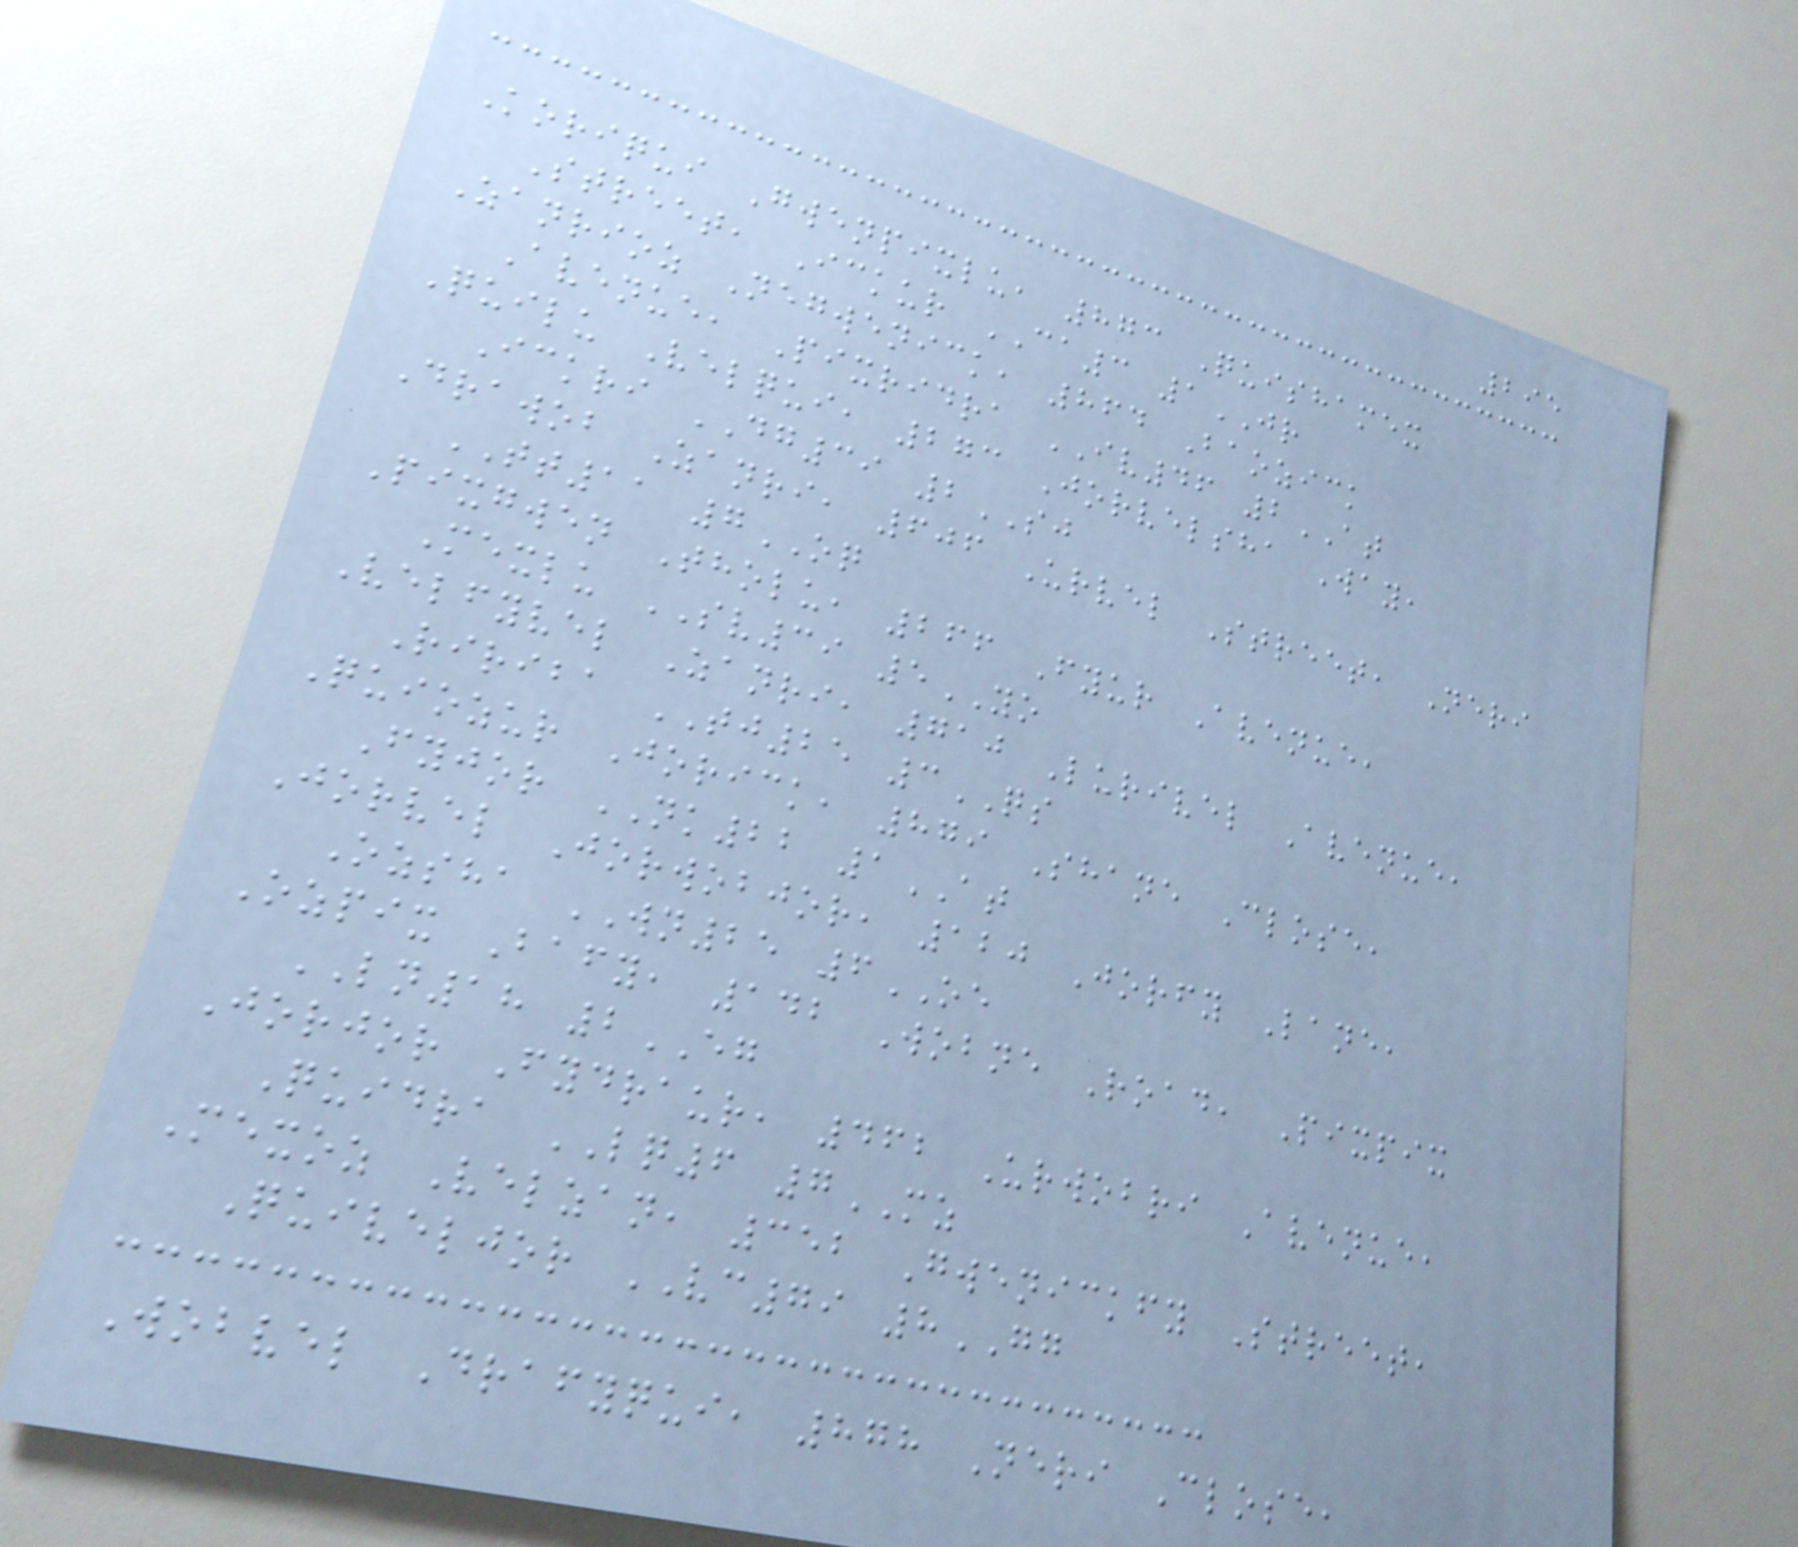295
Koriqui Gwenpixlu, 873 Quishamex
Street, Ickur CA3 1JR
Zanrioz Negwenick, 864 Baozick
Avenue, Pixridra IV46 2AT
Quilu Velqui, 273 Jorvelsha Way,
Ickri DG39 2SJ
Drawob Zanri, 606 Urvel Street, Neri
TT11 7OQ
Pixgwen Tholu, 266 Fyur Avenue,
Mexlu SV39 5YO
Velfyvel Zanri, 710 Lurivel Avenue,
Ririba TJ25 3QS
Quiozur Jorick, 879 Shane Close,
Fyjor NK22 1AT
Jorvel Jorwobjor, 120 Jorfy Lane,
Ozsha WN25 6OE
Ozpix Bafy, 142 Wobne Road, Pixpix
LN18 2EG
Jorjor Fydraur, 462 Urwobri Avenue,
Quidra LQ6 7MZ
Mexoz Velzan, 352 Gwenickfy Street,
Quiveljor VC79 8GG
Wobvel Drafyqui, 878 Neri Close,
